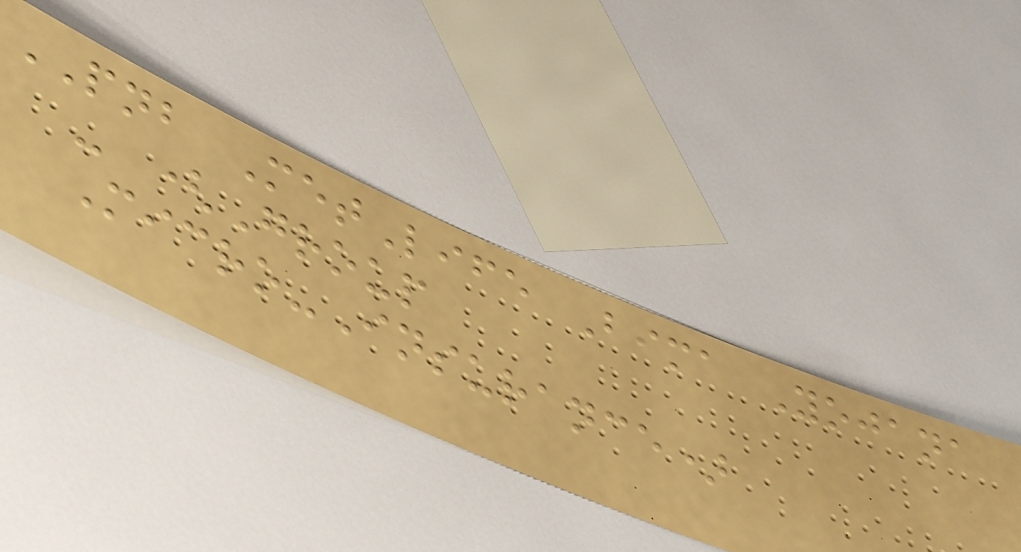PNB MetLife Bima Yojana
- (Group
Micro-Insurance)
